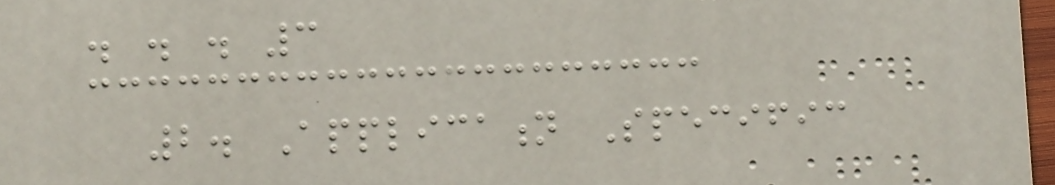. . . 3
2. Application Specific
